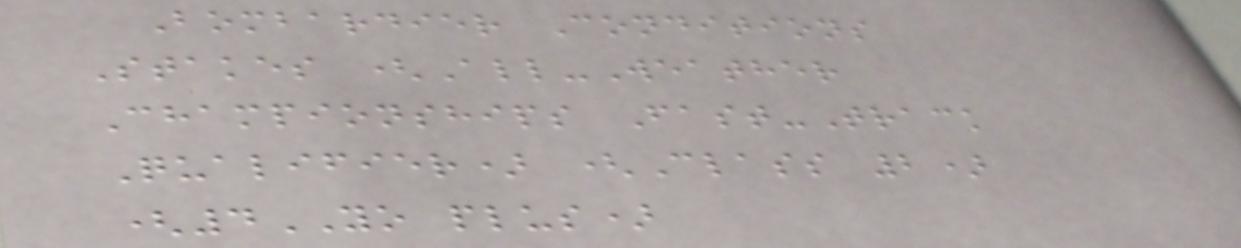Bombardier Conditions
Stakes (All-Weather
Championships Fast-Track
Qualifier) (Class 2)
(4YO plus)
